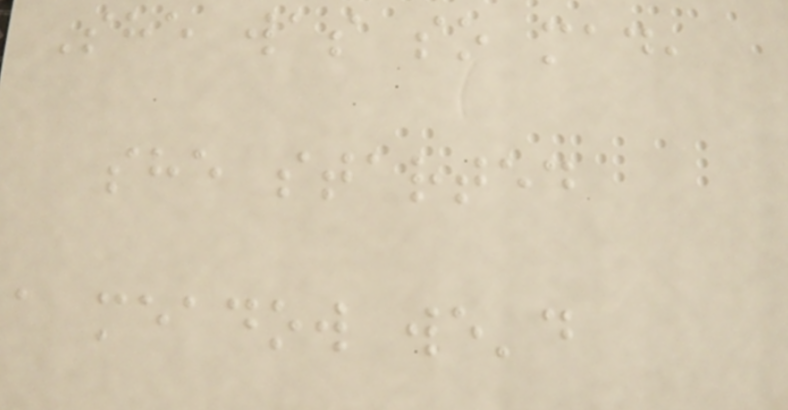She was so mad,
she started
a meadow we'd
